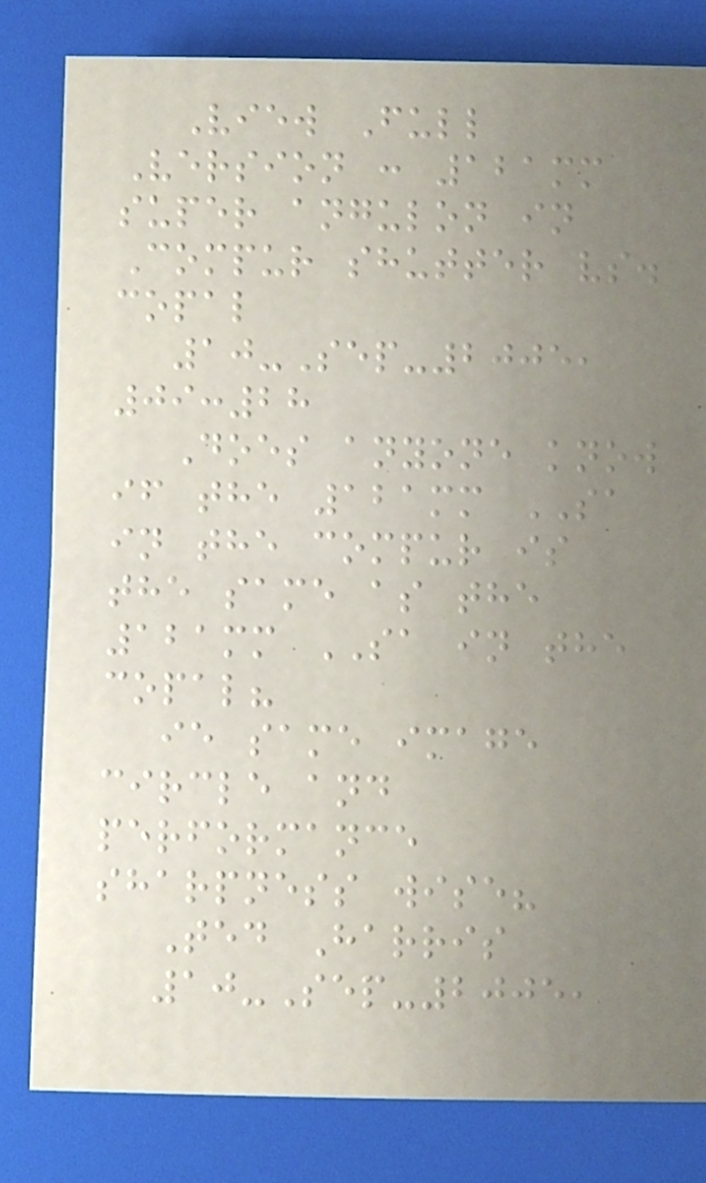View Full
Version : 121mm
super angulon in
Compur shutter vs.
copal
10-Sep-2005,
09:28
Does anyone know
if the 121mm SA
in the compur is
the same as the
121mm SA in the
copal?
ie same image
circle and
performance
sharpness wise?
Ted Harris
10-Sep-2005,
